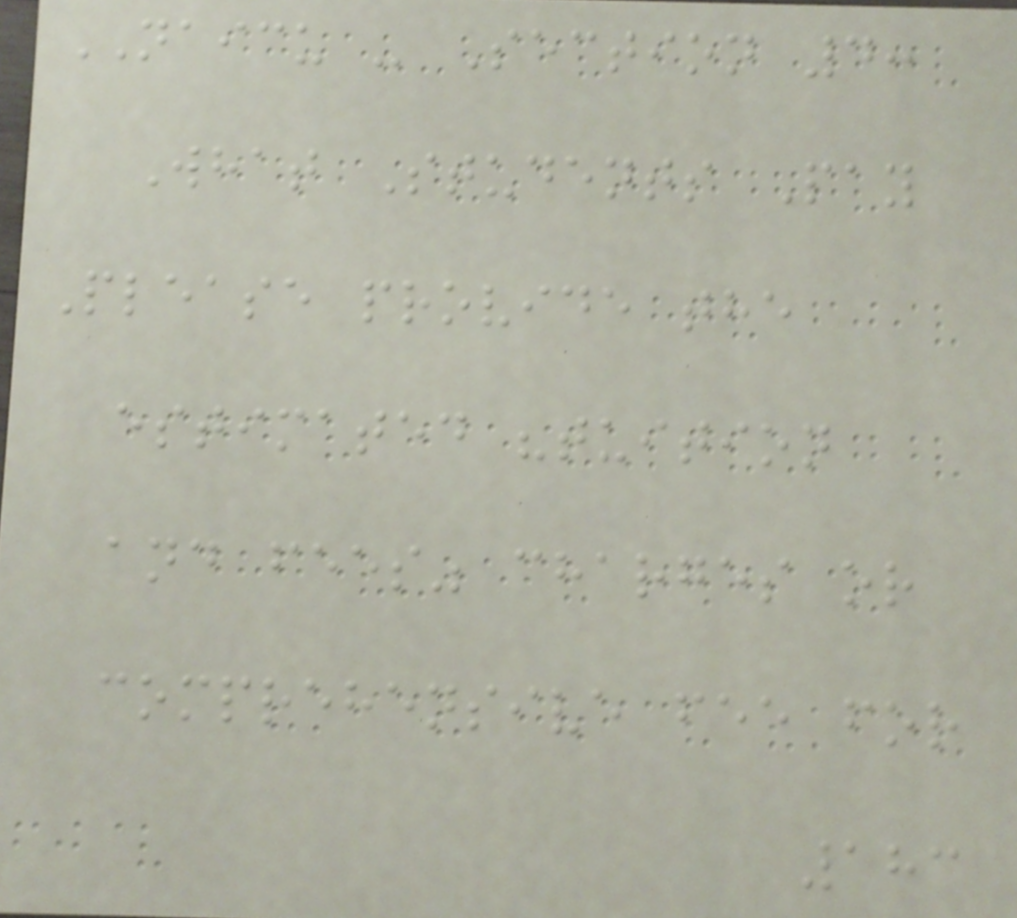NAICU - Section 4:
What Students Pay
Please provide the
estimated "tuition
and fees" charges or
comprehensive fee for
183
